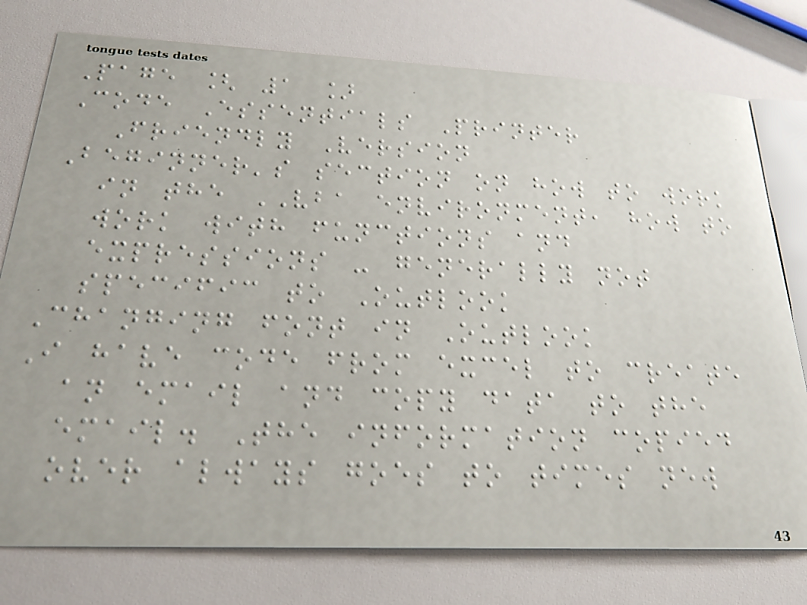Page [ 1 ]
Code Essentials Printer
Friendly Version
Beginner's section on how to work
in the VBA environment, how to
work with functions and
expressions - generally not
specific to Outlook
Changing font in Outlook
I have code from excel to create
an email and copy data to the
email. The information copied
over always goes to times new
